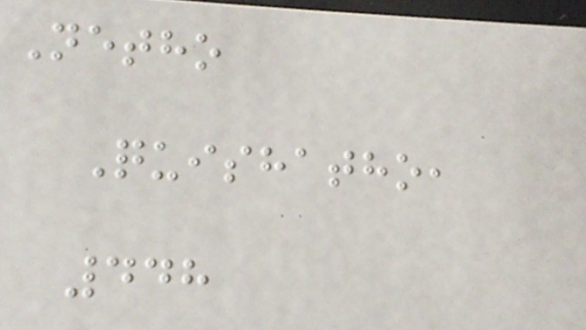Netho
Quishatho,
448
